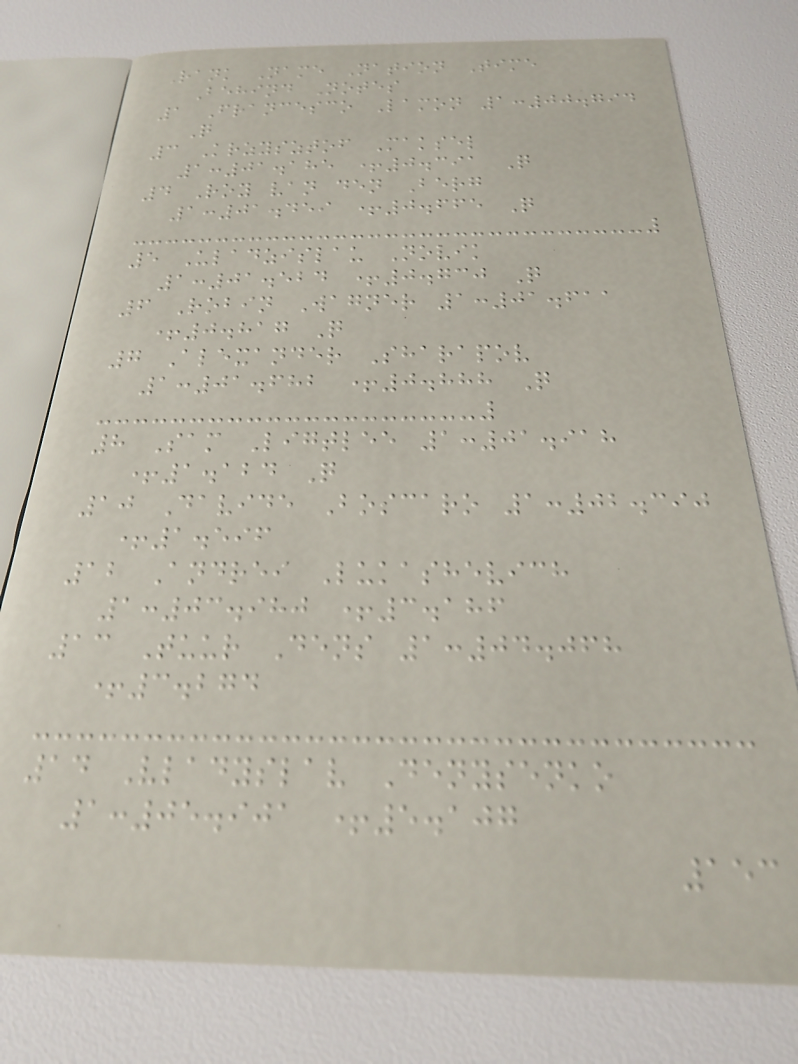Rank Name Nation Time
Behind Notes
1 Francesco Lamon 1:00.794
Q
3 Krzysztof Maksel
1:01.185 +0.391 Q
4 Roy van den Berg
1:01.459 +0.665 Q
5 Uladzislau Novik
1:01.524 +0.730 Q
6 Robin Wagner 1:01.611
+0.817 Q
7 Alexander Sharapov
1:01.682 +0.888 Q
8 Sam Ligtlee 1:01.918
+1.124 Q
10 Davide Boscaro 1:02.390
+1.596
12 Andrei Lukashevich
1:03.980 +3.186
13 Tuur Dens 1:04.068
+3.274
14 Vladyslav Denysenko
1:05.901 +5.107
153
